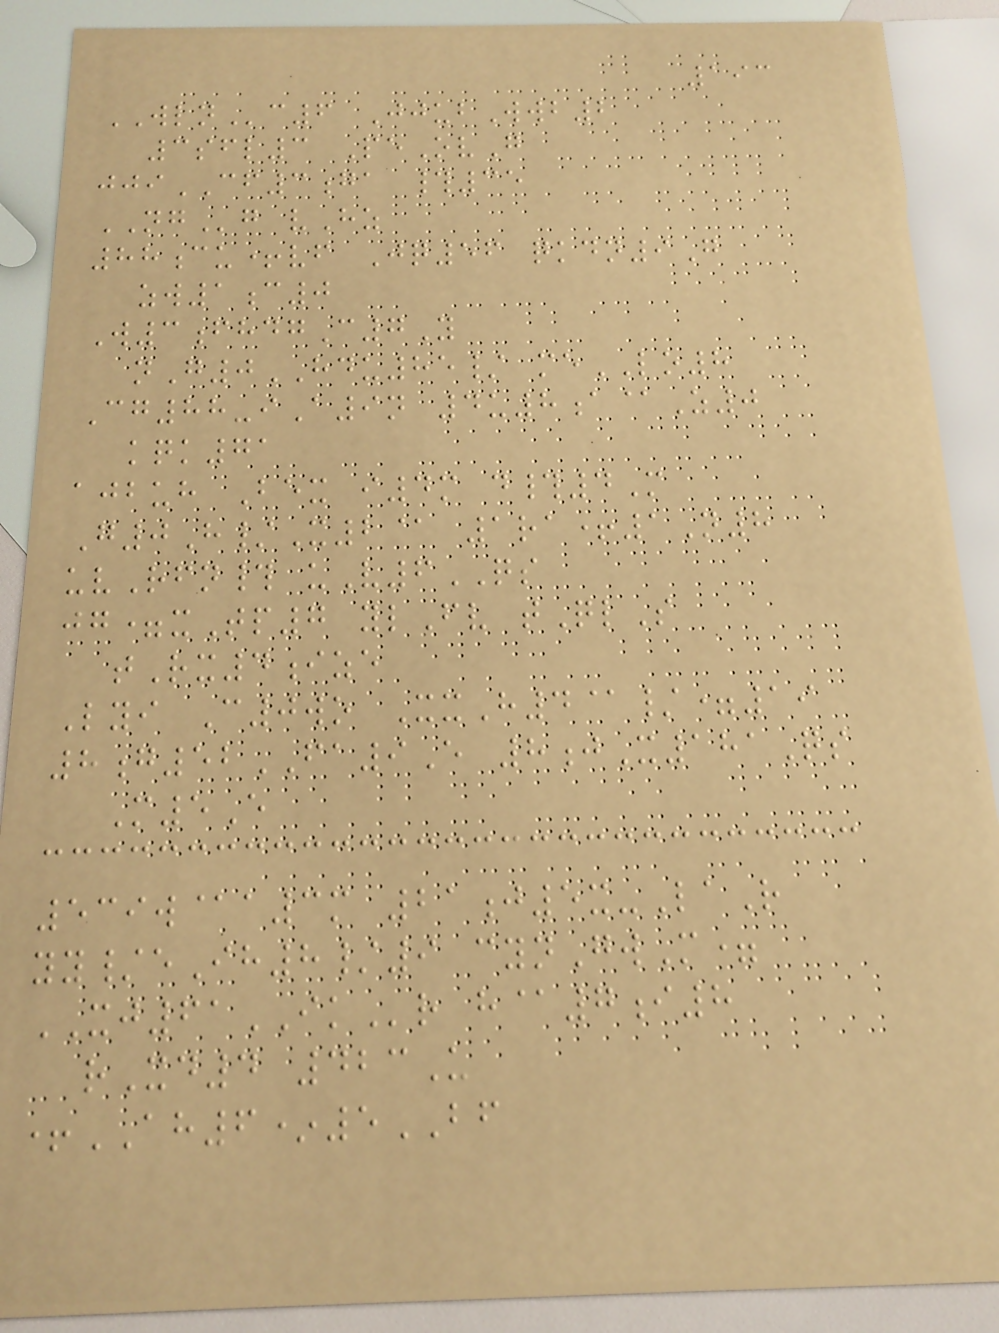193
WLNc6 JjubWwb2
3sfl3 PeOvG
jjiCF3ga #35
NGg vHz
88cu+vf Jq56 qkdn9G
zw1c0
W3fhdgC7Y
nG0HDU85/ meLO8
Cg88-iA9n 4u8a@Z0
kqk71
ajbuh Bex i4m d#4M
G0H/X2@ 1ra+1N8
uvRfn# uV6QS
jg=xTp7 ylFv tQlS
tRx4ize
Lyi C0wo XxH4@/=19
8g52FA9E 8jX181Qs
M5E
539w@a3m 21j5x-LaR
yy/eIh8/9 cynGwM=
XJ61IKr h@7i8
rXd4 423U
+AH6*5BF
